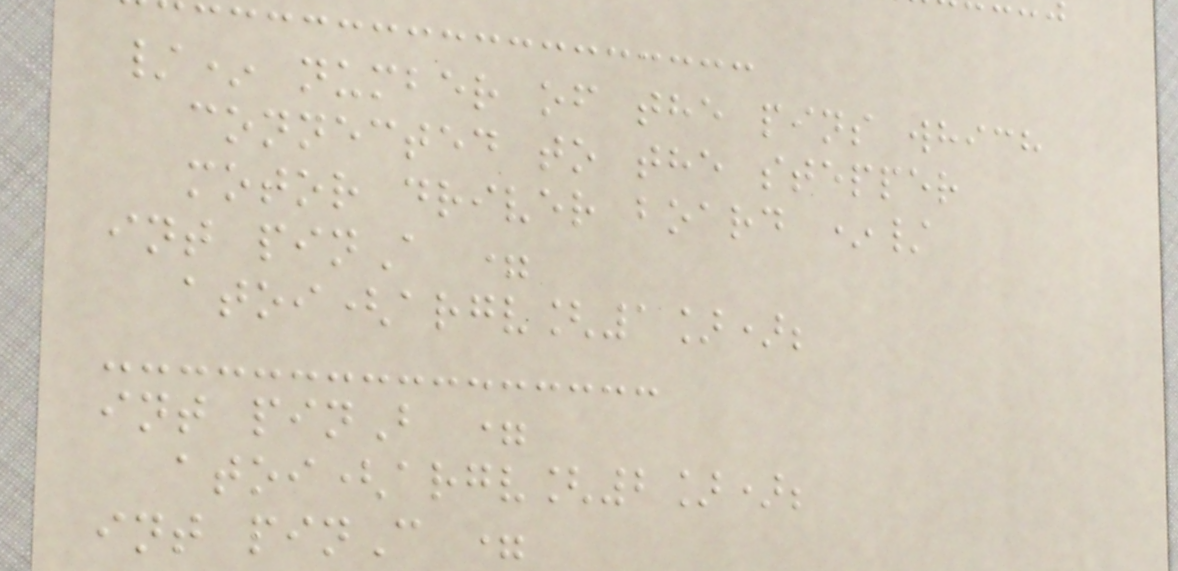/* number of the pins which
connected to the stepper
motor driver board */
int pinA =
atoi(argv[1]);
int pinB =
atoi(argv[2]);
int pinC =
